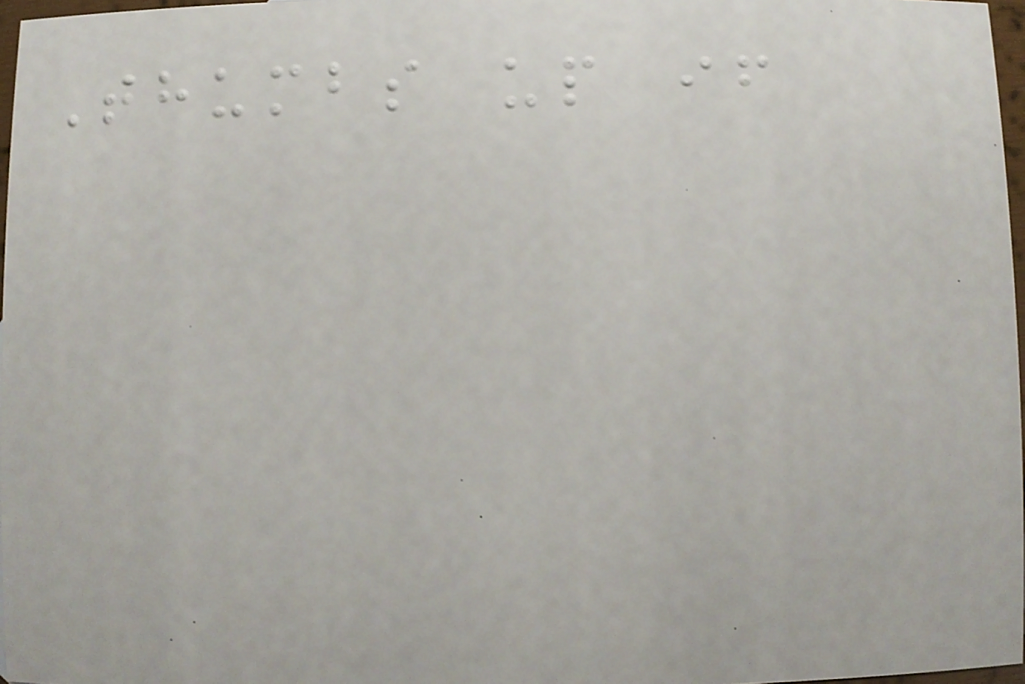Thumbs up if
